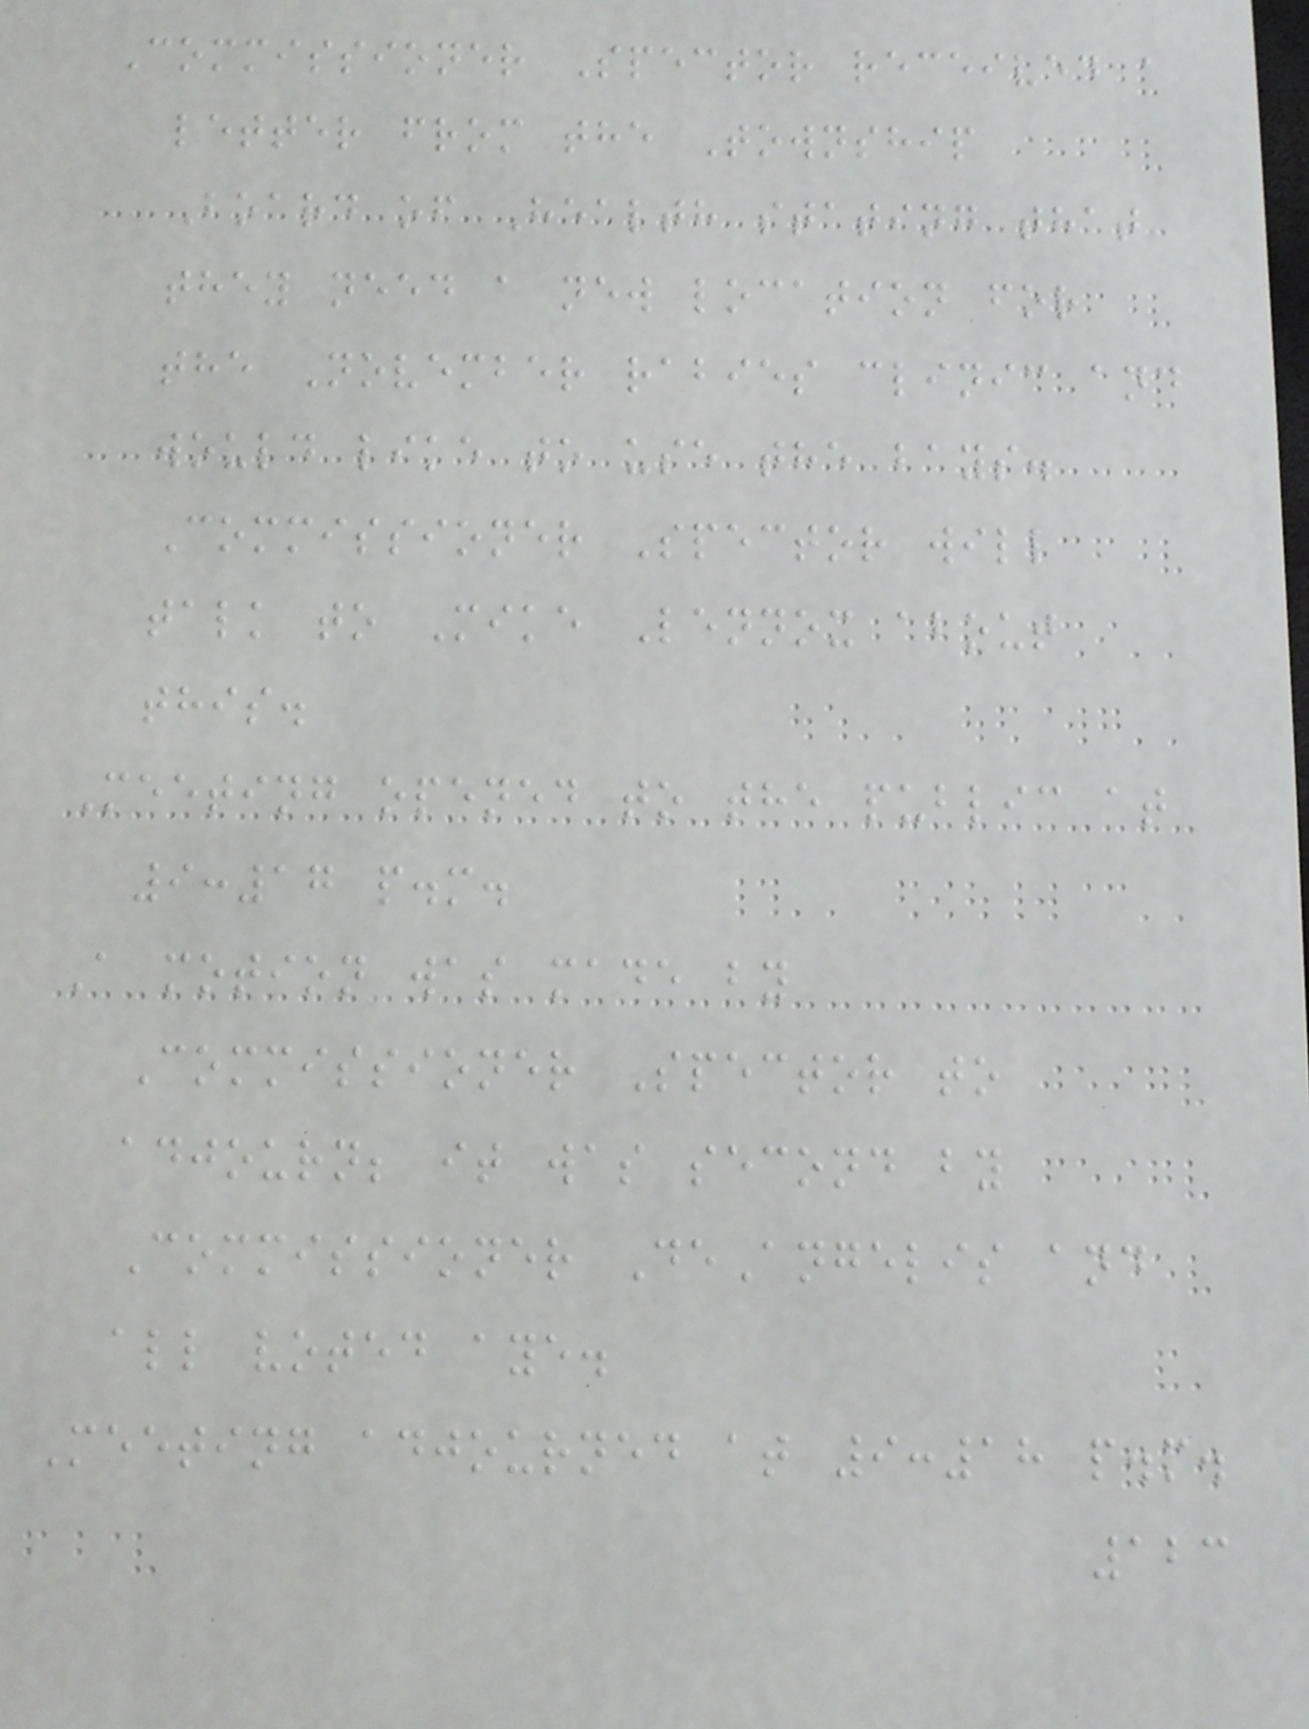Commissioner Spector received a
letter from the Township
Board of Health stating that
they need a new location for
the November rabies clinic and
would like to use the bays.
Commissioner Spector will
talk to Mike Lennox about
this.
Meeting opened to the public at
9:17 p.m.
A motion was made by
Commissioner Spector to
adjourn; it was second by
Commissioner DeAngelis and
all voted aye.
Meeting adjourned at 9:18 p.m.
123
